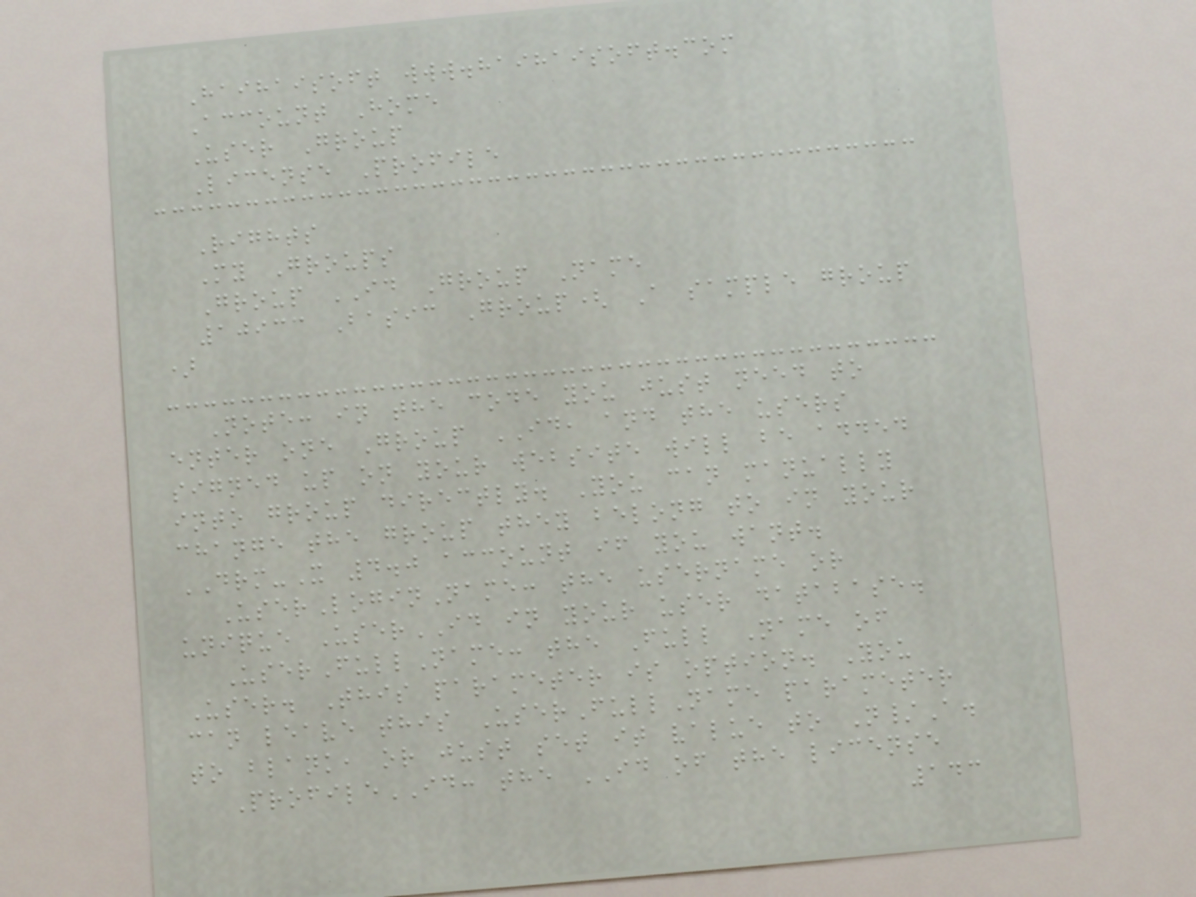Haihaisoft www.haihaisoft.com
Account Home
User Group
License Profile
Rights
My Groups
Group ID Group Name
10933 Basic Group( A sample group
)
Note: in the code you just need to
enter one Group ID, and the users
signed up on your website will be added
into group directly. You can manually
change the group they belong to in your
DRM-X 4.0 account if you want.
UserLoginName: the username or
unique UserID in your user database.
UserFullName: the Full Name of
User. This parameter is option. You
can leave this UserFullName parameter
to blank, or just set it value to N/A.
ProfileID: the ID of the license
143
